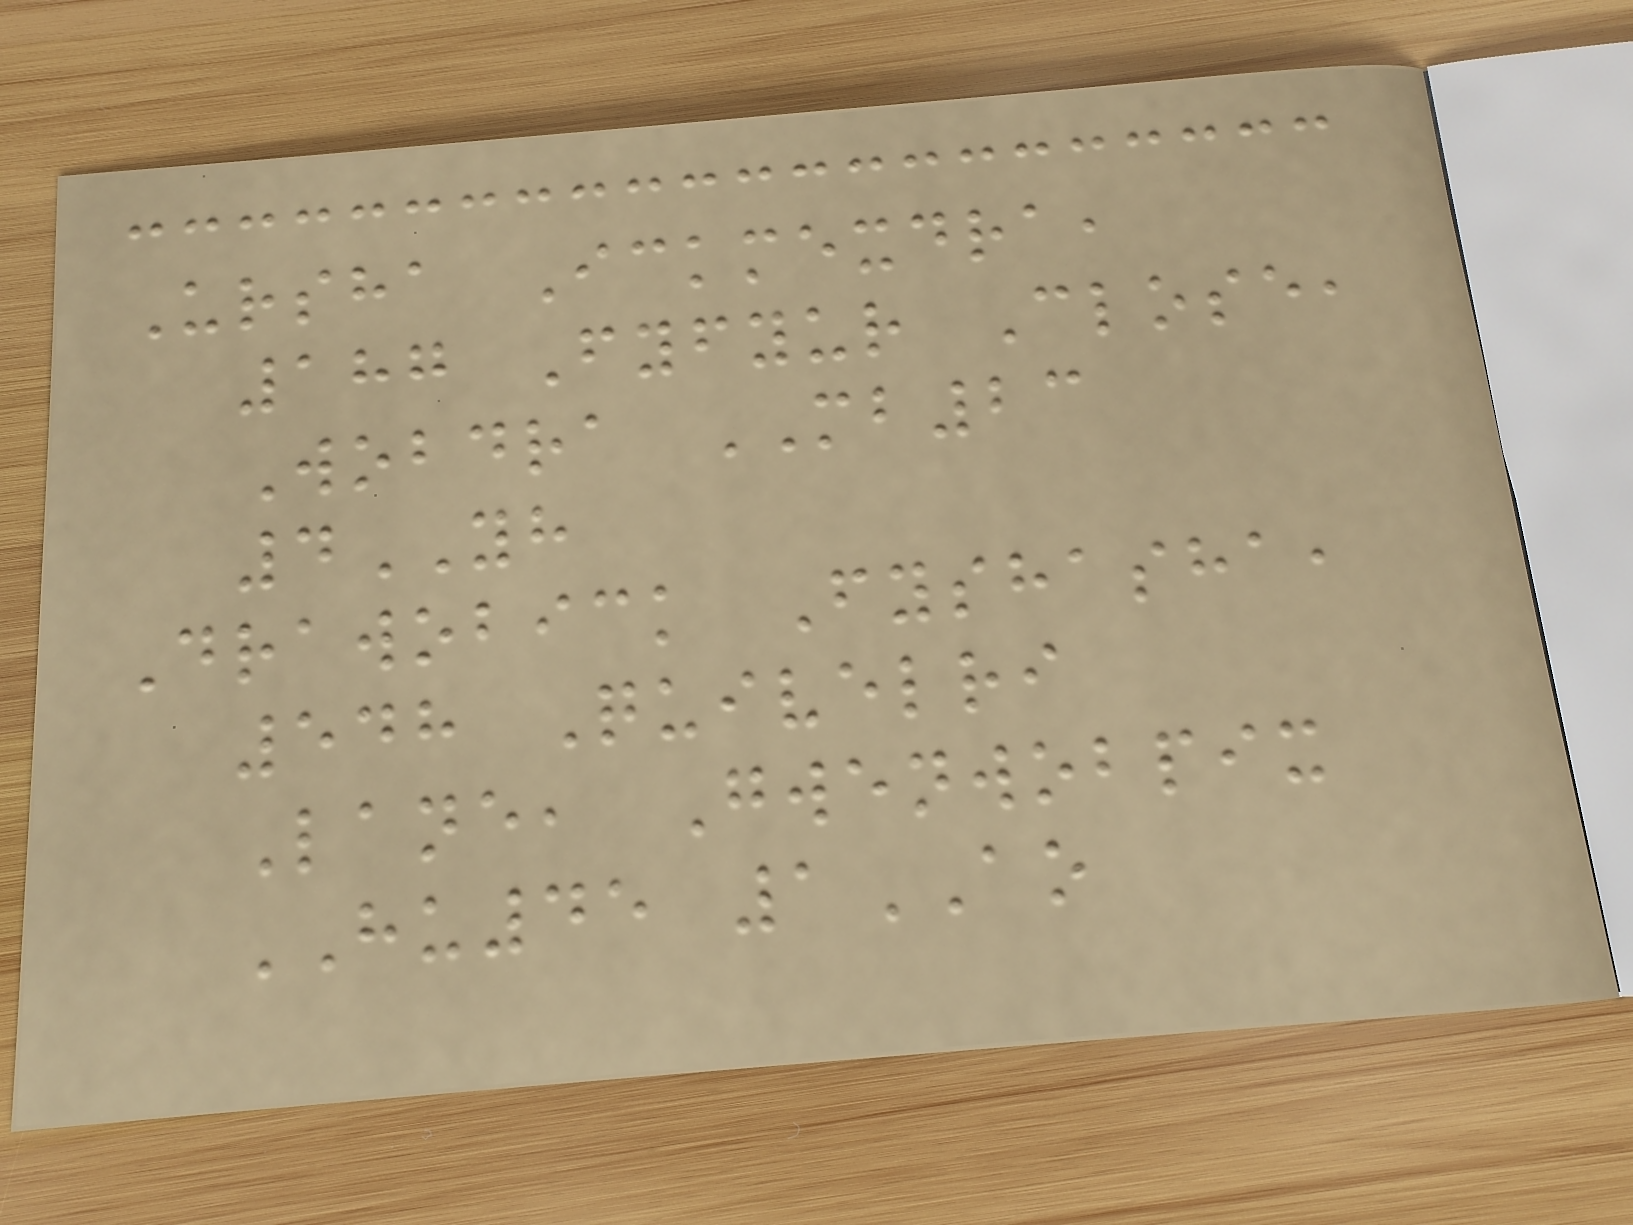Ursha Ickmexdra,
187 Fyfyur Close,
Wobdra MB23
4YH
Drawobick Fyshasha,
548 Quivelri
Lane, Gwenwobpix
HU45 1AO
